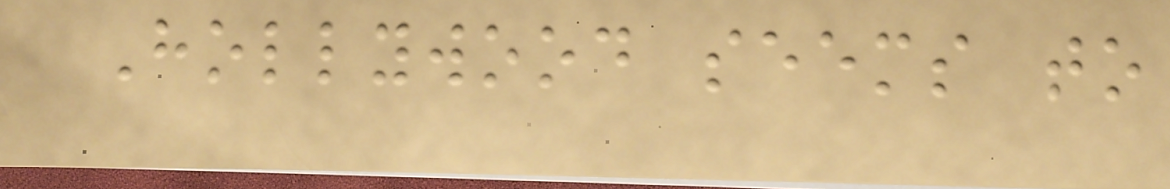Hollywood seems to
